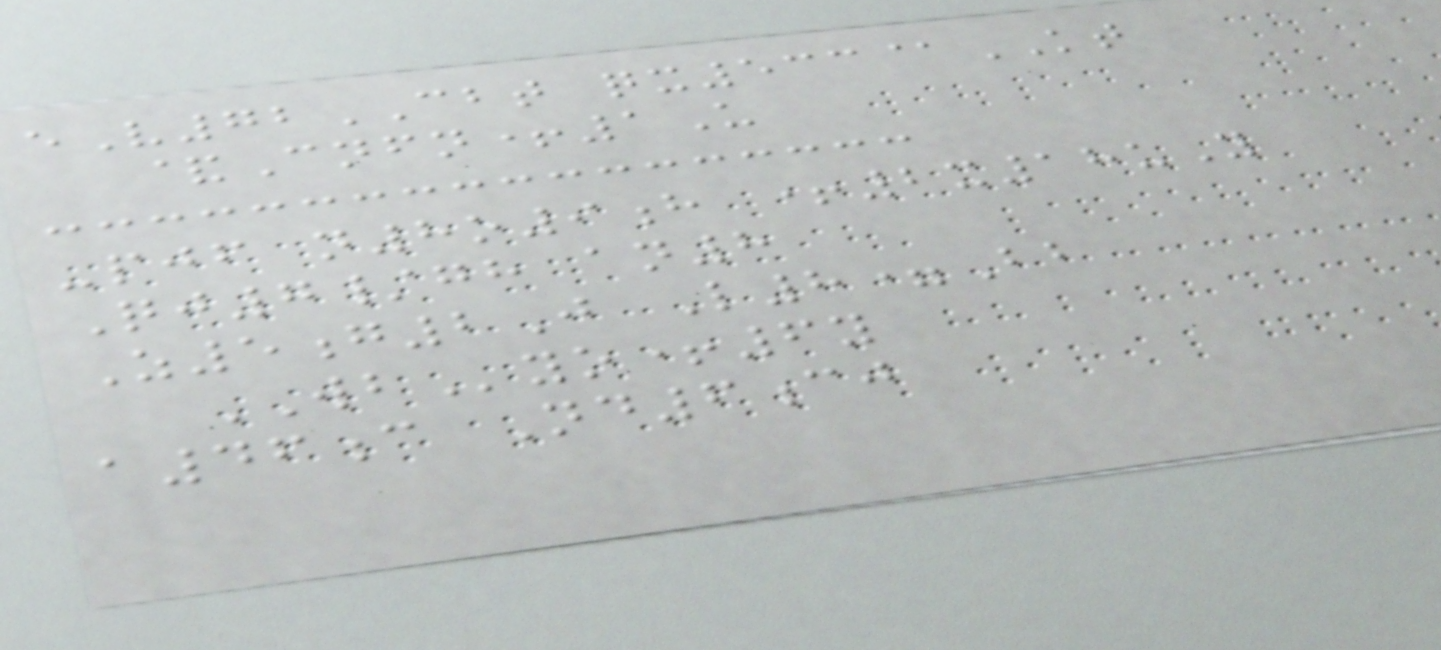eV72CBT qx533@KT
&Cnfn+1U
-pjf n8o9h +2x18uY
Qj7/gh an8
Z5g2J L8=Bb
WByo+6y
a46c Nd6cj
